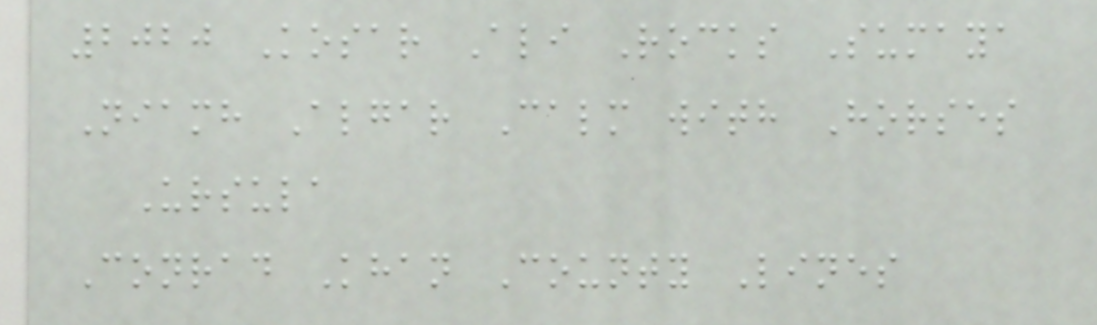2020 Kosar Ali Rocks Sumaya
Niamh Algar Calm with Horses
Ursula
Conrad Khan County Lines
